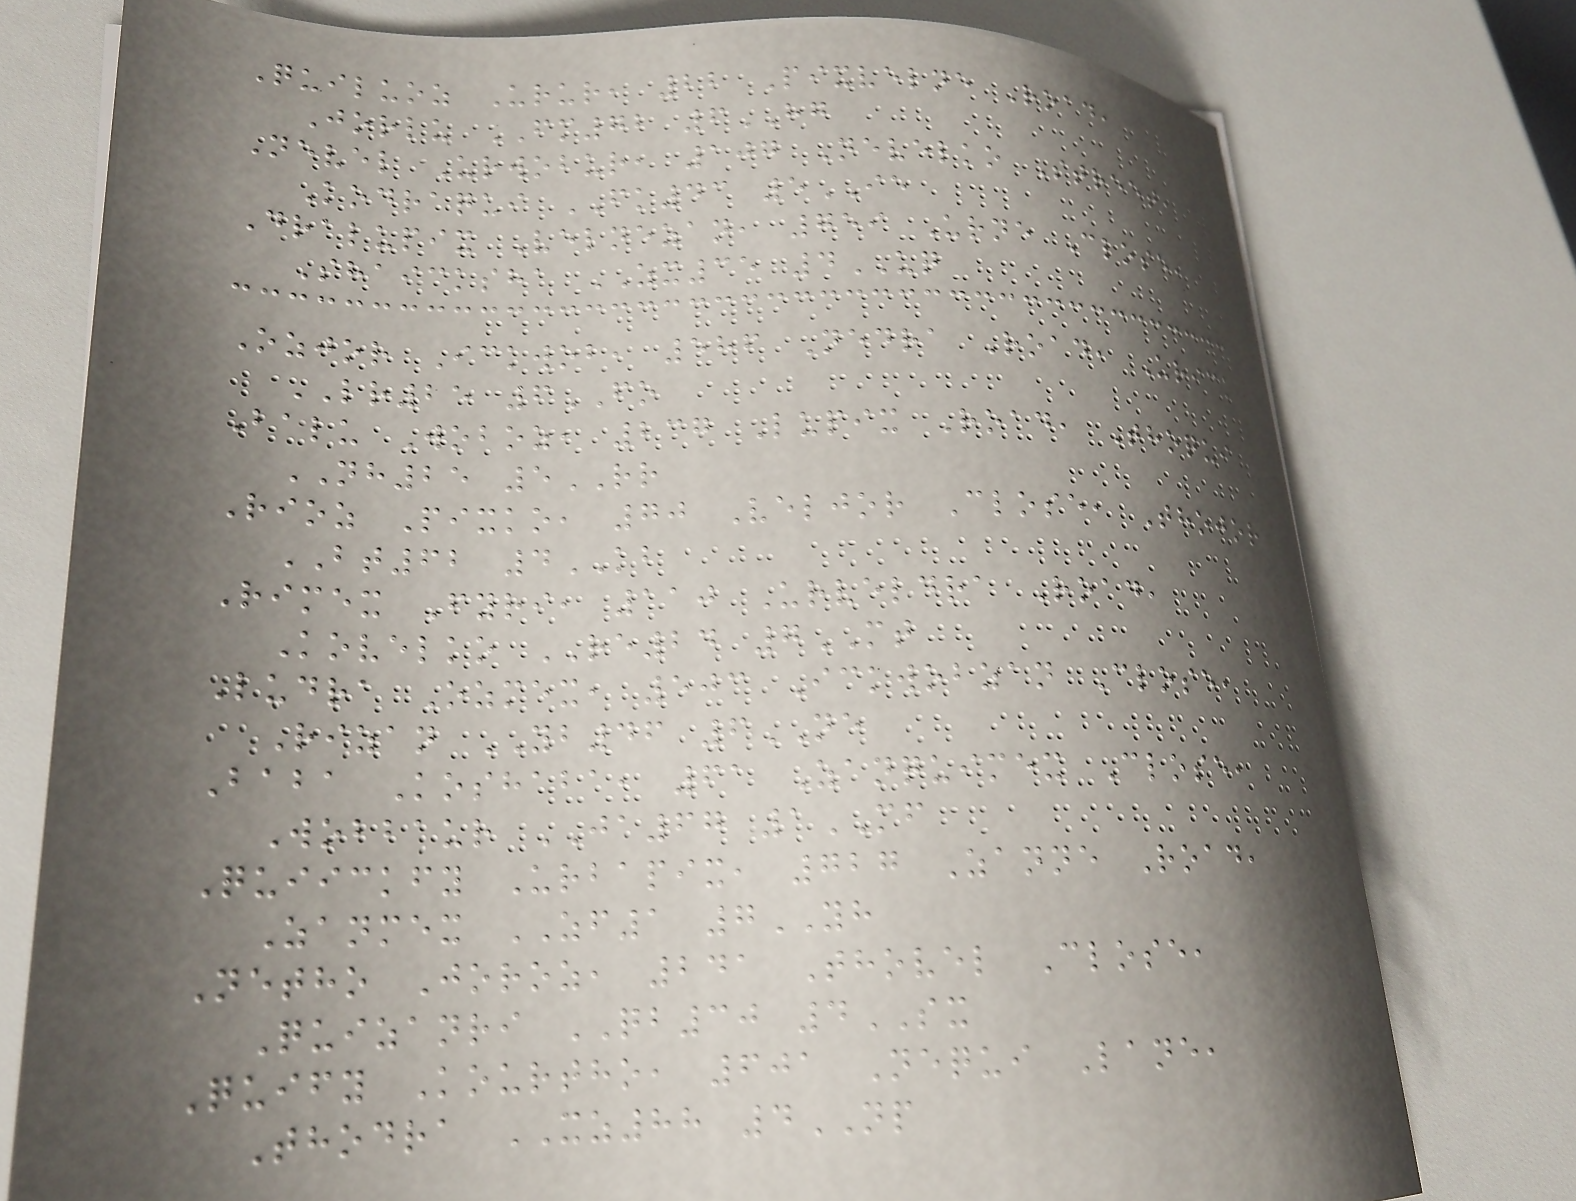Quiluoz Urur, 22 Pixvelne Road,
Jorlu FM72 6HG
Nevel Urwobur, 107 Nevelko Street,
Kodraqui FK43 5IE
Dralupix Velnezan, 759 Urne Close,
Shaicksha ZX35 4UQ
Ozjor Ickwob, 586 Nedra Road, Urick
LR25 6FO
Balu Woboz, 237 Lupix Road, Thoqui
NH25 5RR
Rioz Pixko, 70 Veljor Close, Thojor
BT62 4KB
Rimex Fyri, 110 Urveldra Road,
Kovelko RE24 7MT
Ludra Ozmex, 503 Ickwobzan Close,
Rizan YB46 6NE
Baba Koshaba, 61 Zanquimex Close,
Wobbaur JA67 1MF
Quiickfy Urbapix, 727 Zanne Road,
Zanmex ZF1 7YH
Netho Joroz, 241 Thovel Close,
Quizanri QB30 4SX
Quify Kourtho, 601 Nequi Lane,
Thodra XZ88 4NP
